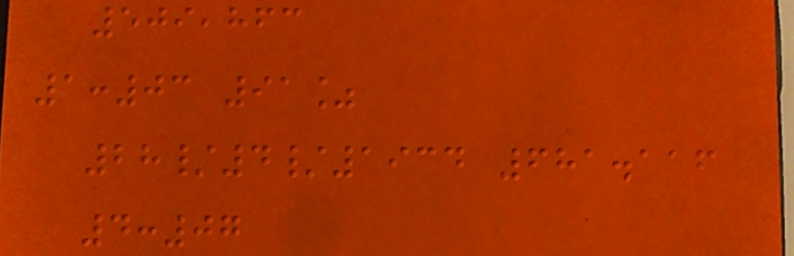509,863
1:03 91%
28/4/1934 681.116
4:07
